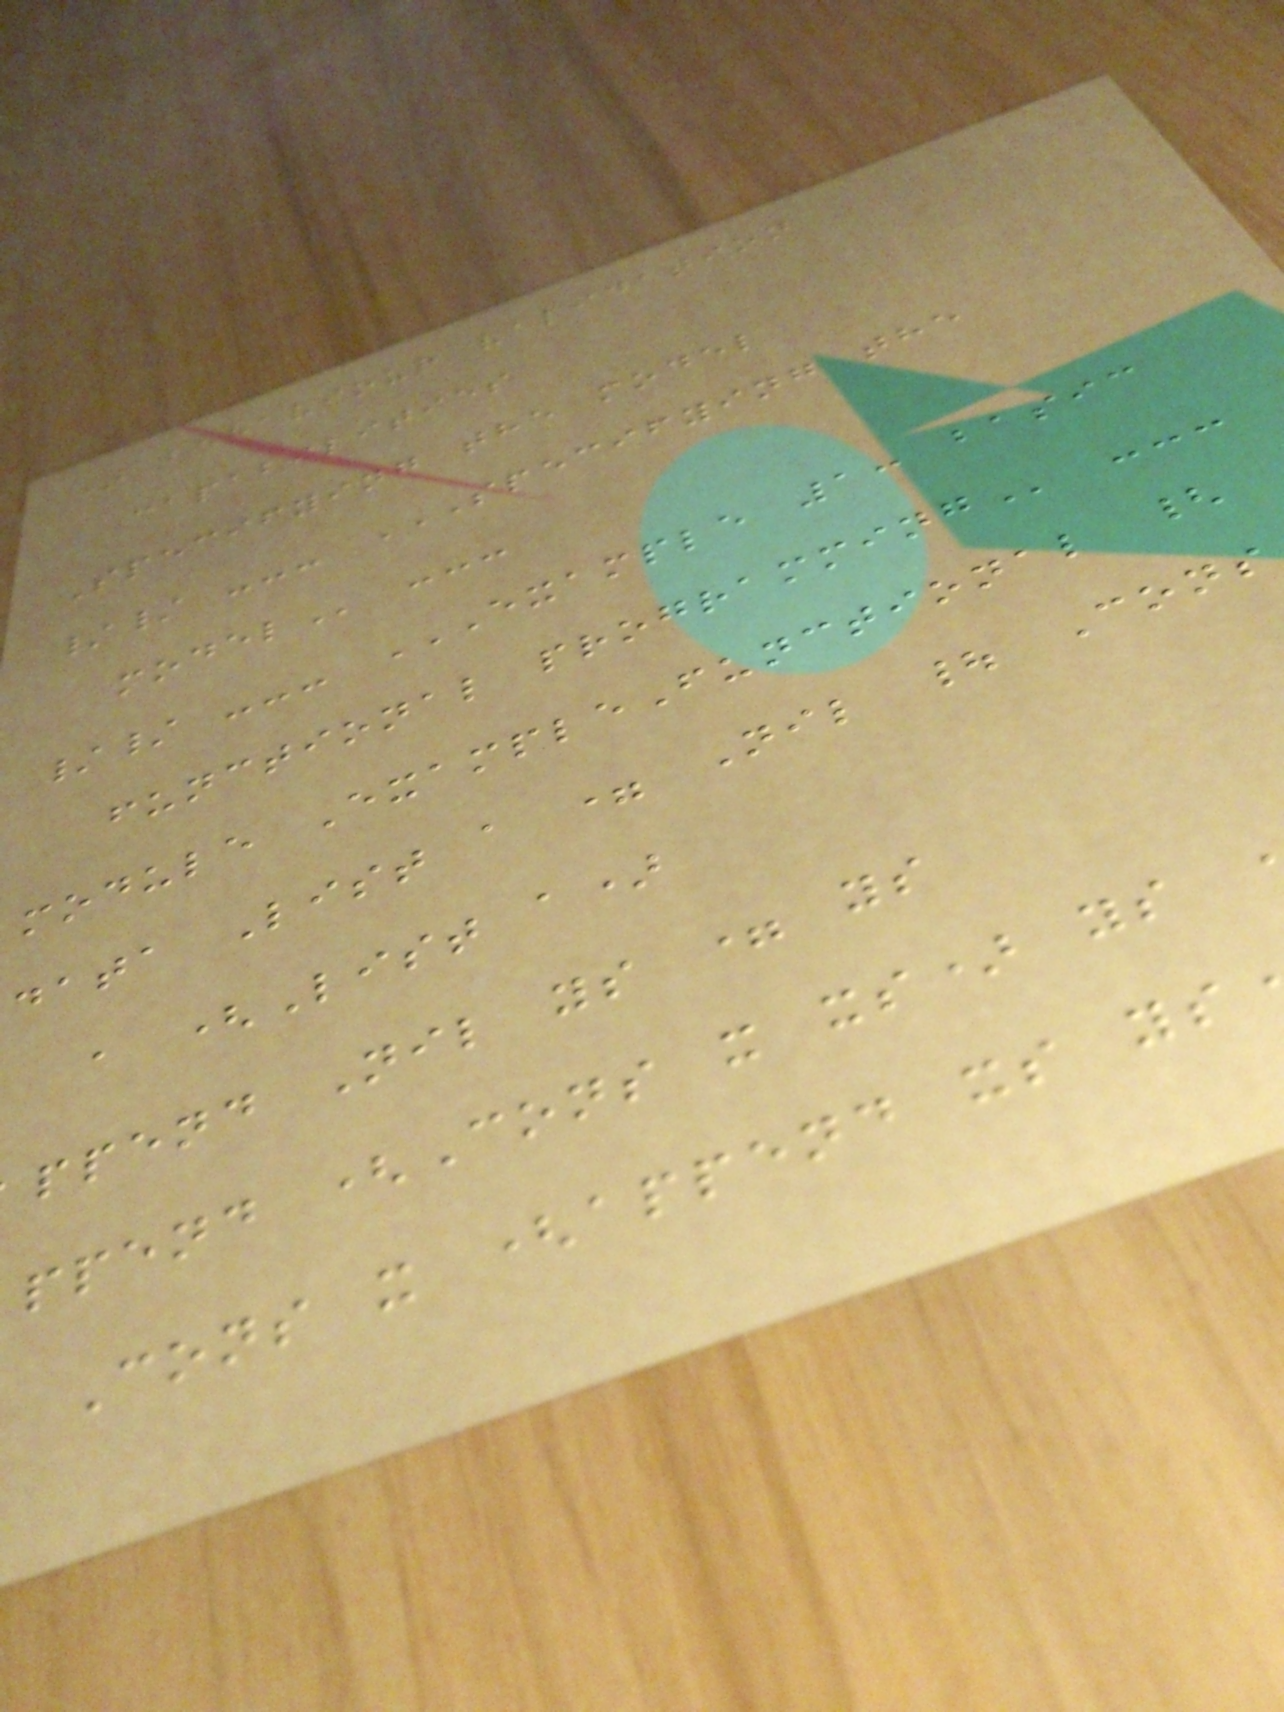* behaviour validation
capabilities
Specifying the model
// --- SPECIFYING THE
// --- EXAMPLE 1: BASIC
functional
module ExampleFunctional {
data List a = Nil | Cons
a (List a)
ppend Nil ys = ys
ppend (Cons x xs) ys
Cons x (append xs ys
